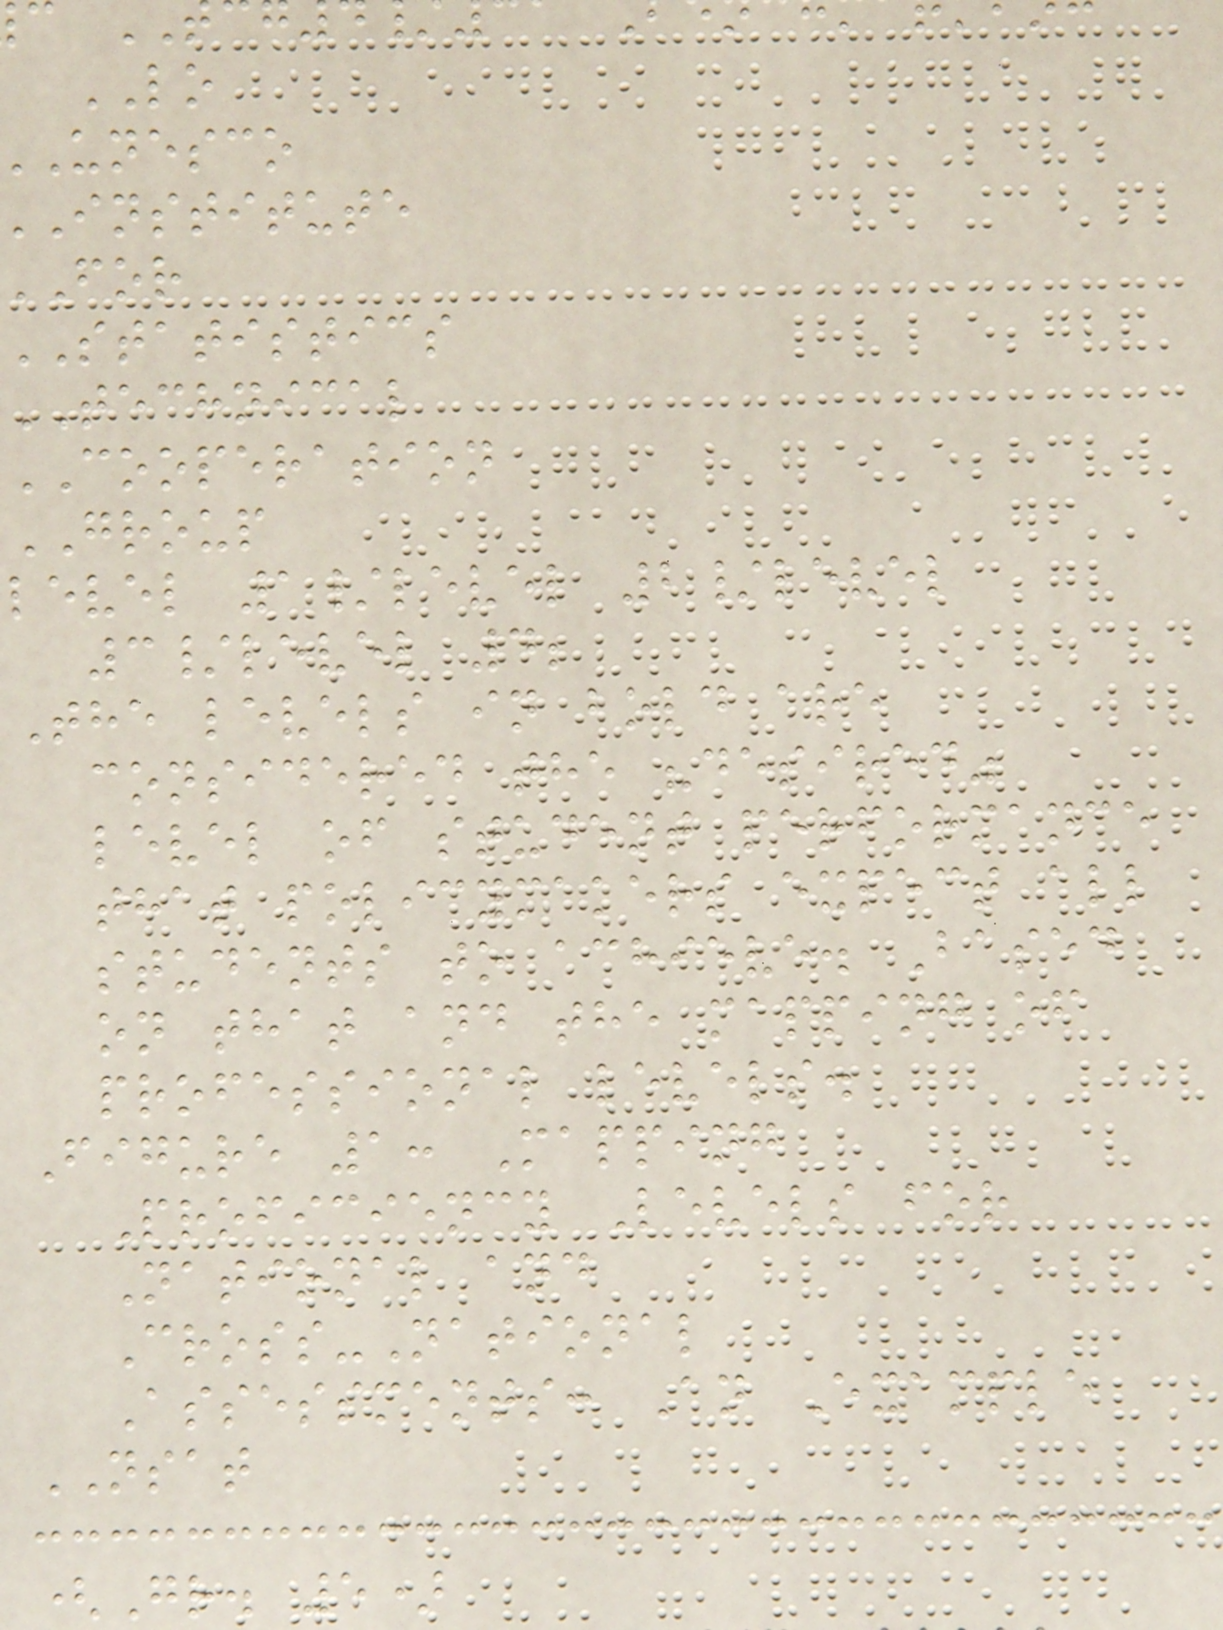LO
unesco
institute
statistics
TECHNICAL
COOPERATION
GROUP
level 1/level 2/level
3/level 4;
The levels in bold are
considered the "desired"
level of student performance
that policymakers expect all
students to achieve. Based
on that and the mapping of
professional levels.
Figure 1: Mapping
Proficiency Levels for
National and
Cross-National
Assessments: An Example
NSAT
(Gr. 5)
